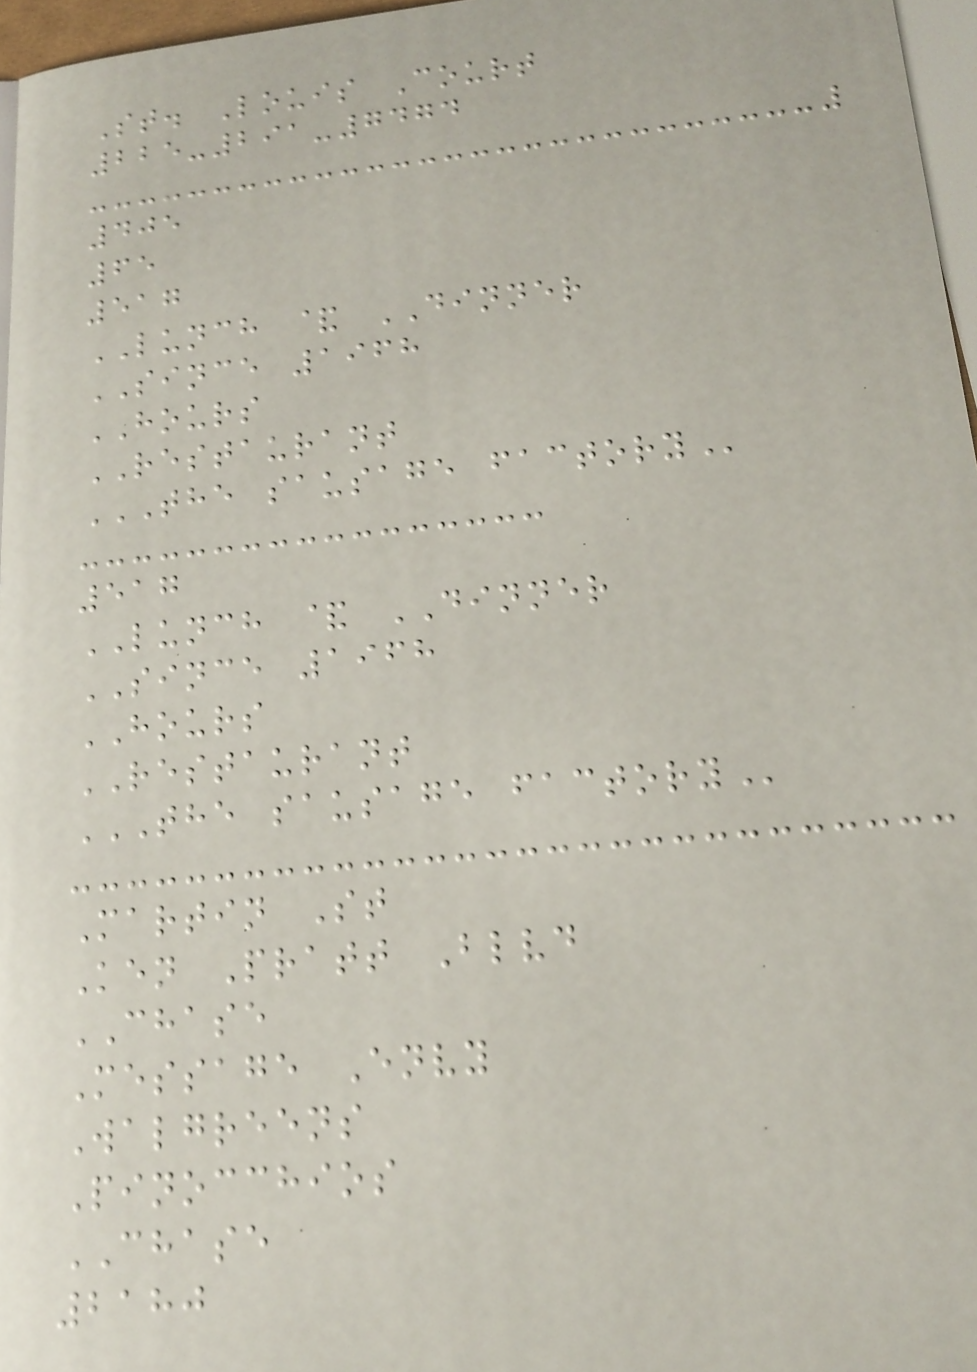St. Louis Court
225-291-7474
405
65
517
LUNCH & DINNER
SINCE 1968
HOURS
RESTAURANT
THE SAUSAGE FACTORY
517
LUNCH & DINNER
SINCE 1968
HOURS
RESTAURANT
THE SAUSAGE FACTORY
Martin St
Ken Pratt Blvd
CHASE
Message Envy
Walgreens
Pinocchios
CHASE
2180
